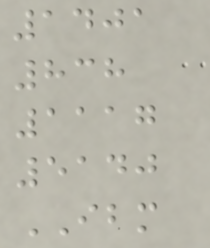1401
838
1117
5140
IBM
